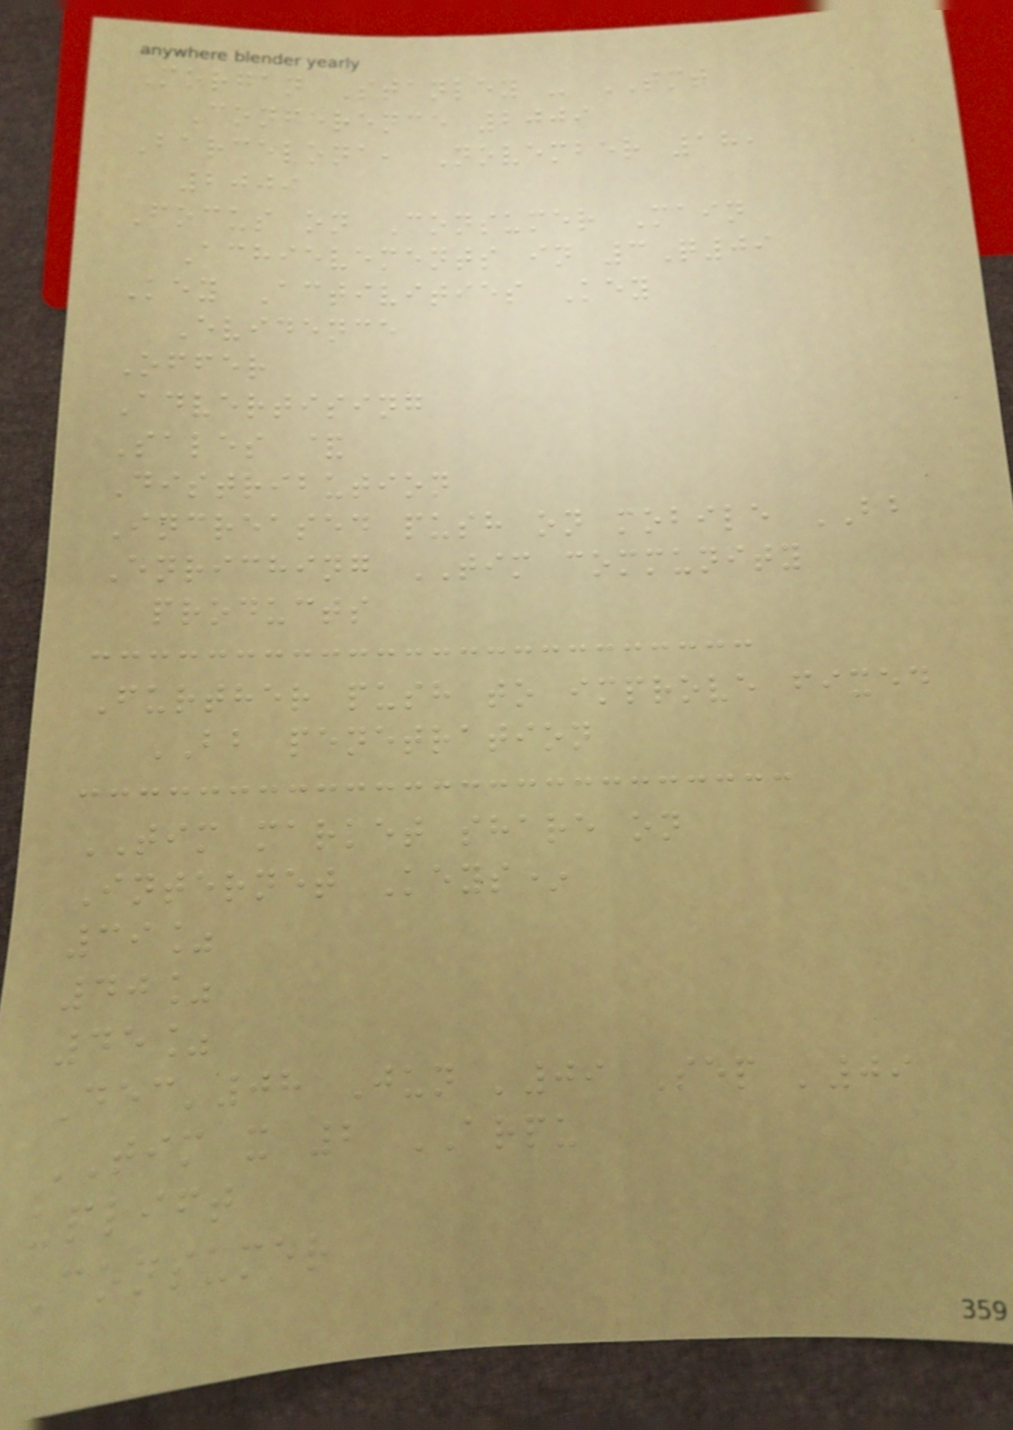Morgan Stanley - TMT
Conference 2009
Barcelona, November 18,
2009
Focus on Consumer Main
Achievements in 3Q09
Key Activities Key
Evidence
Offer
Advertising
Sales &
Distribution
Increased push on mobile BB
Enriching TIM community
products
Further push to improve fixed
BB penetration
TIM market share on
Internet Keys*
39%
40%
45%
Dec'08 Jun '09 Sep '09
TIM x 2 ARPU
uplift
Consumer
